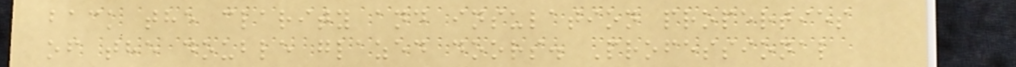back the clarity and insulation properties
of the double glazed doors. Professional
